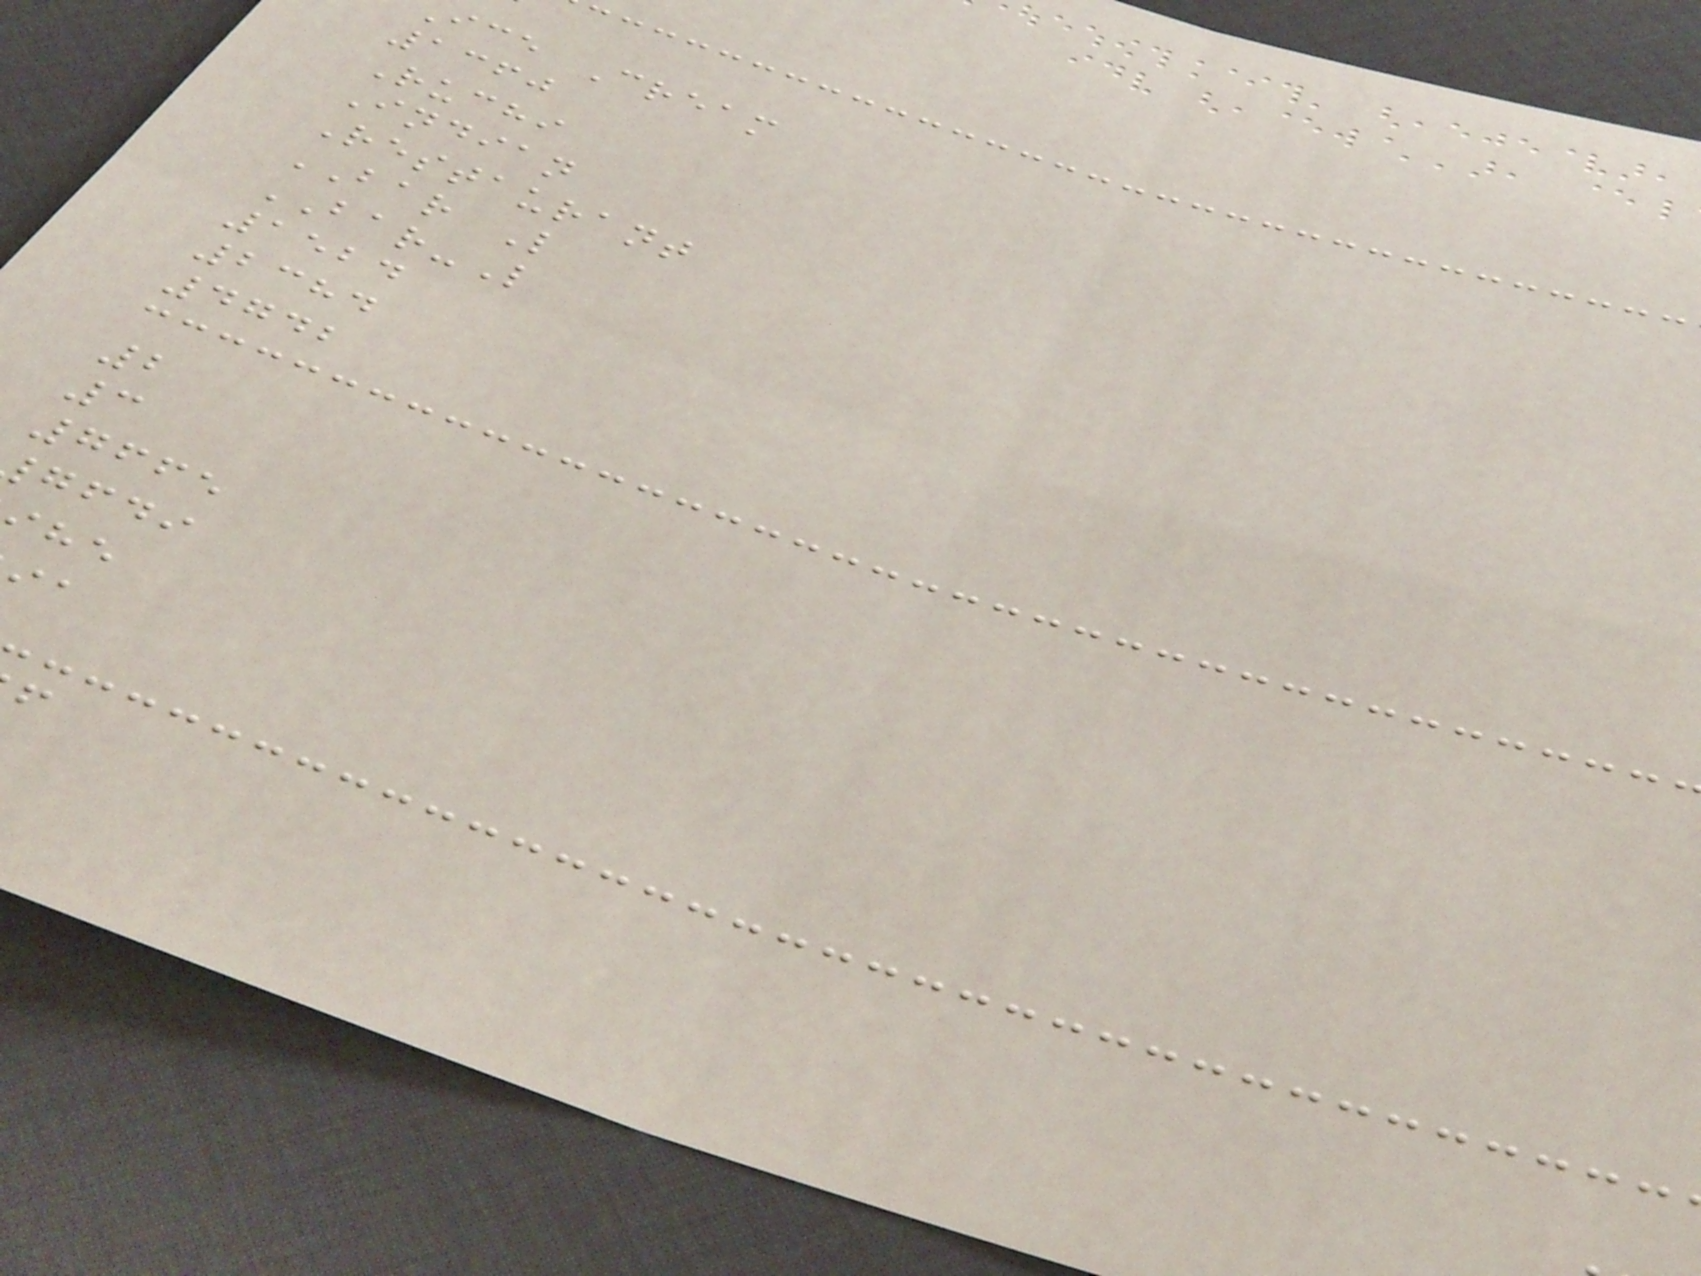ice Cream
1360
Ruchi
Indian
Restaurant
BAR L
BAR-L
1524
2384
4742
2
3
7665
gfdi
